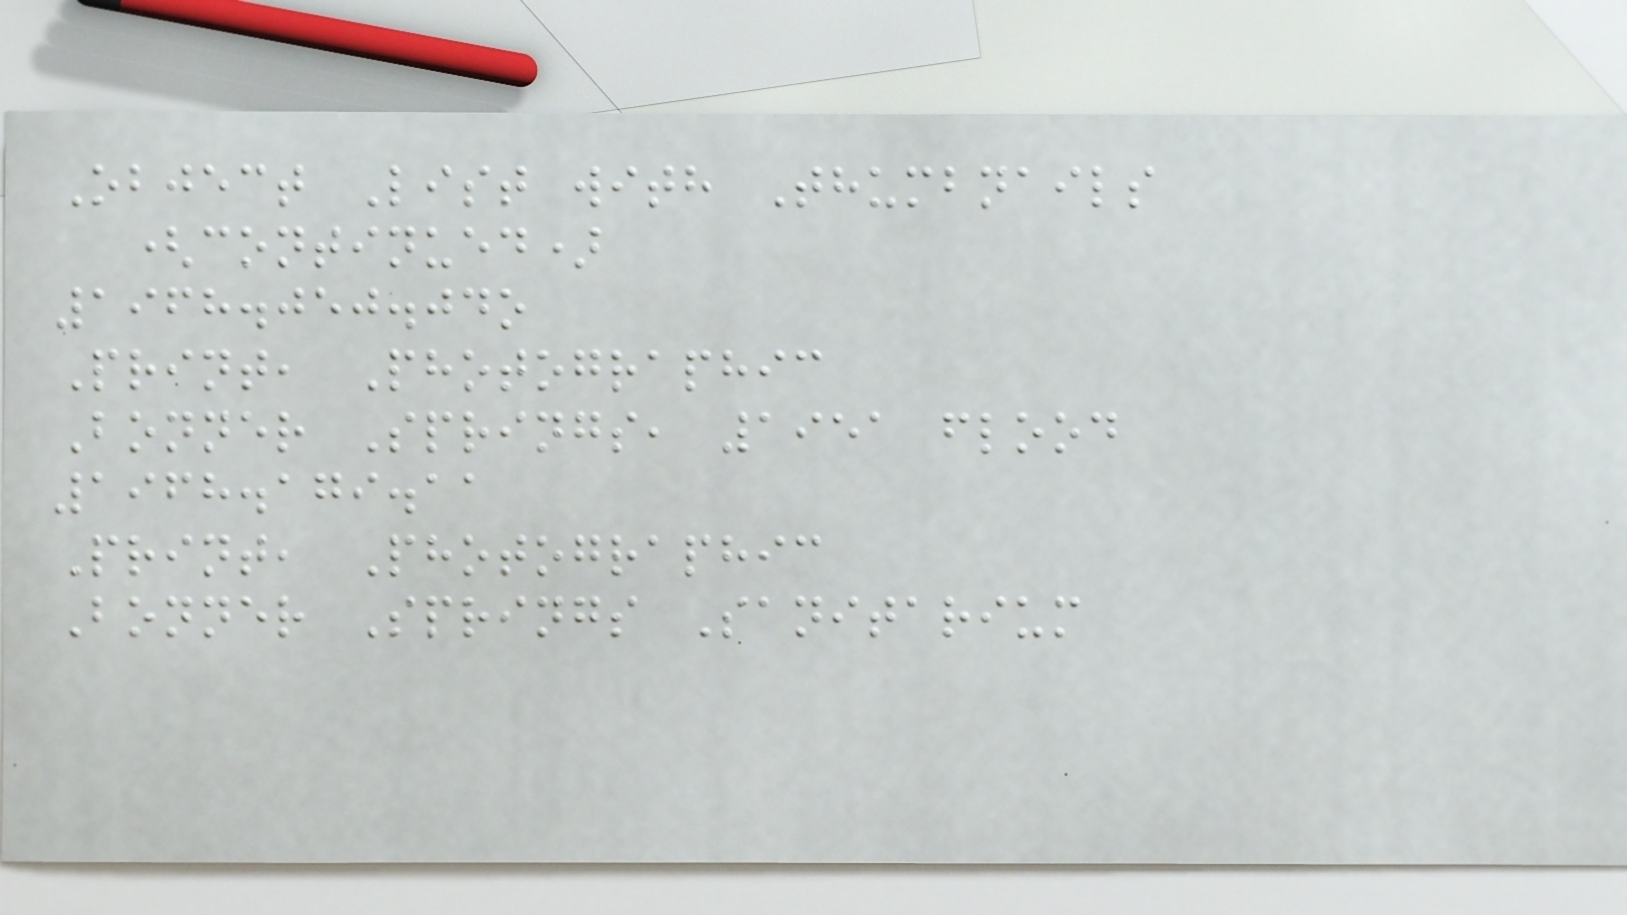Object List with Thumbnails
(continued)
1968.050.04o
Print, Photographic
Bonner Springs, 1951 flood
1968.179.11
Print, Photographic
Bonner Springs Sanitarium
